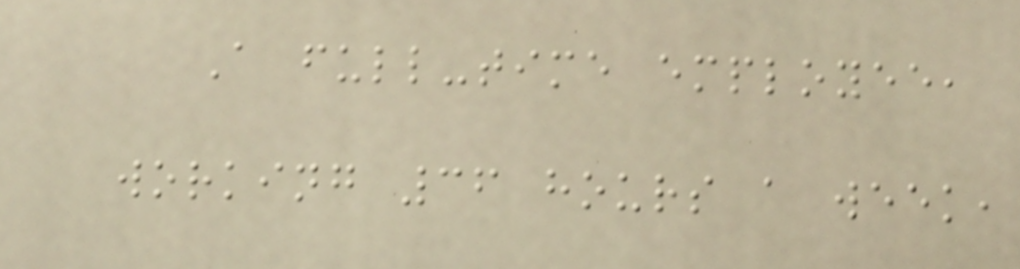A full-time employee,
working 36 hours a week,
